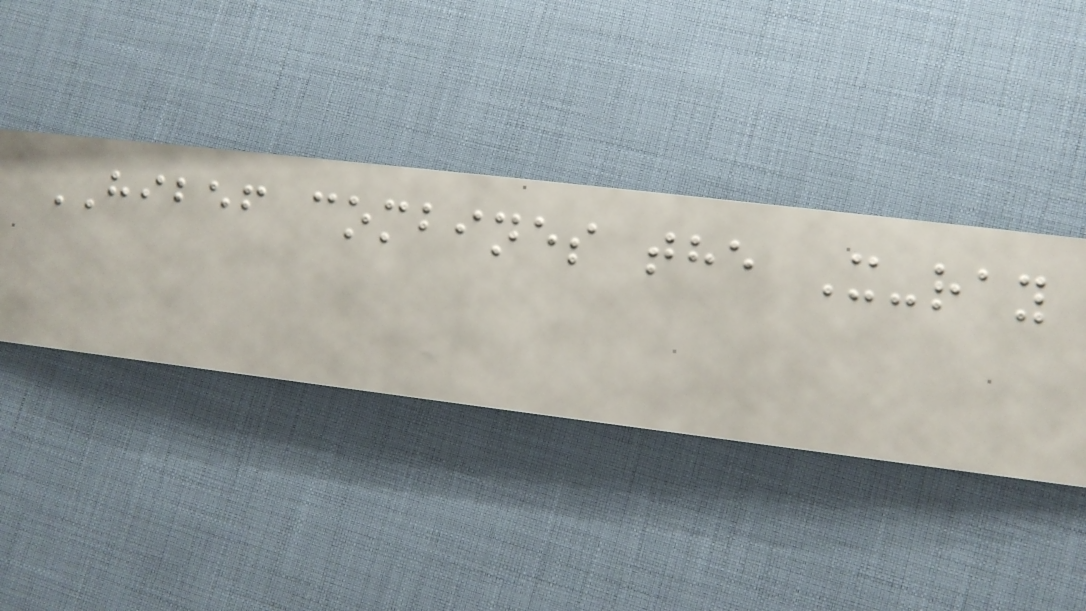HIBEF combines the X-ray
